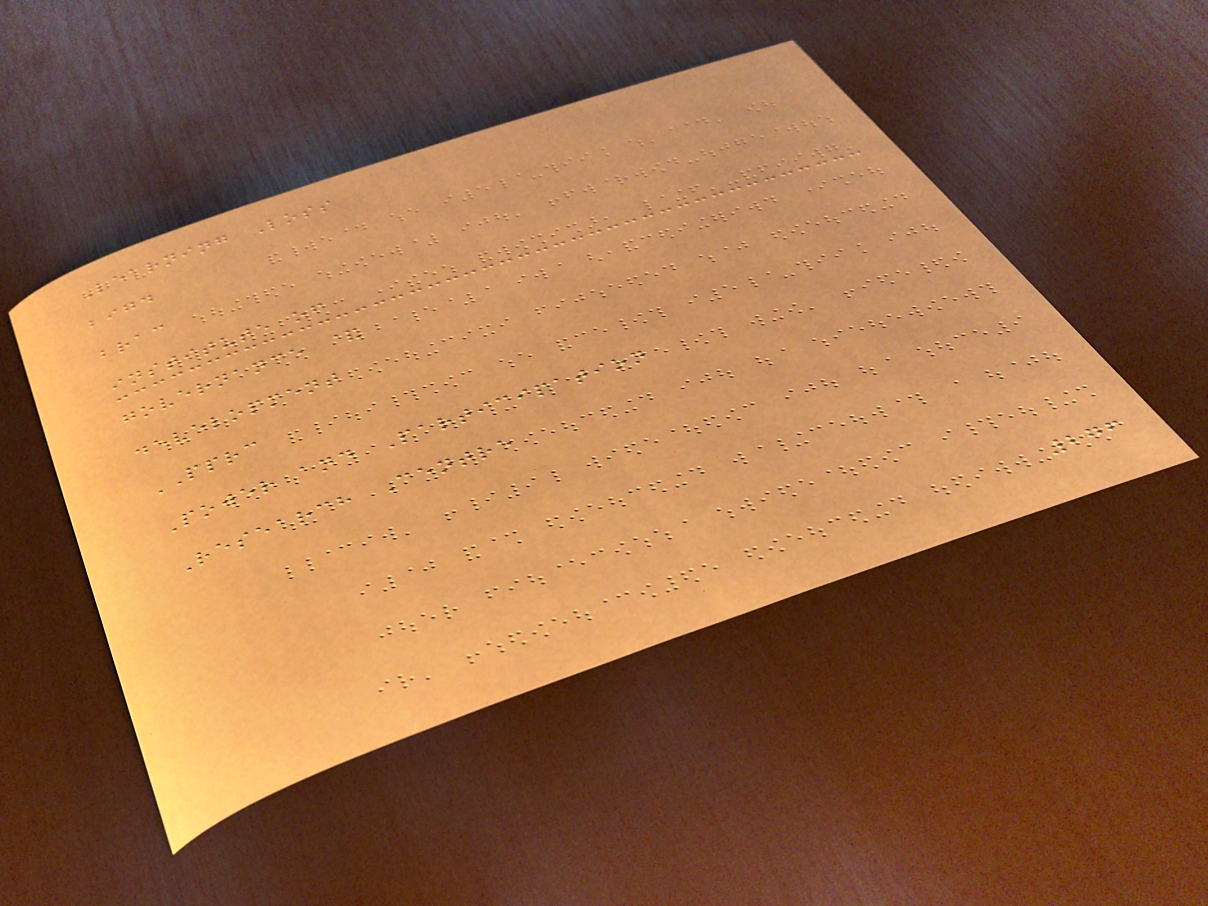Learning Loss
bigd
brac
institute of
governance &
development
PPRC
Power and Participation
Research Centre
276
